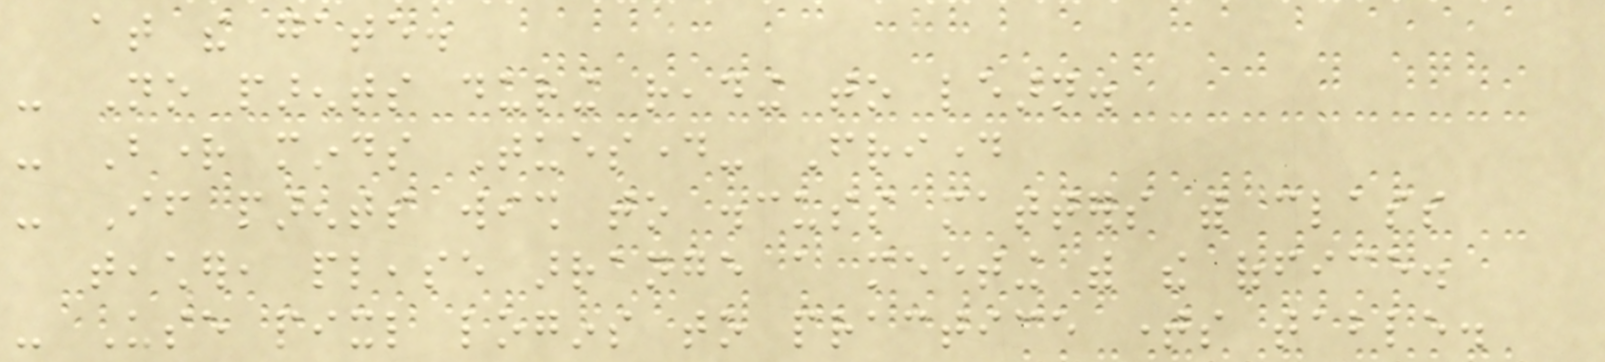at the gate.
- No parents during reading to learn.
- Bright minds Tuesday- Friday
- If parents wish to discuss matters with class
teacher, please arrange a meeting with the office.
- Use pixl logins to practice times table.
